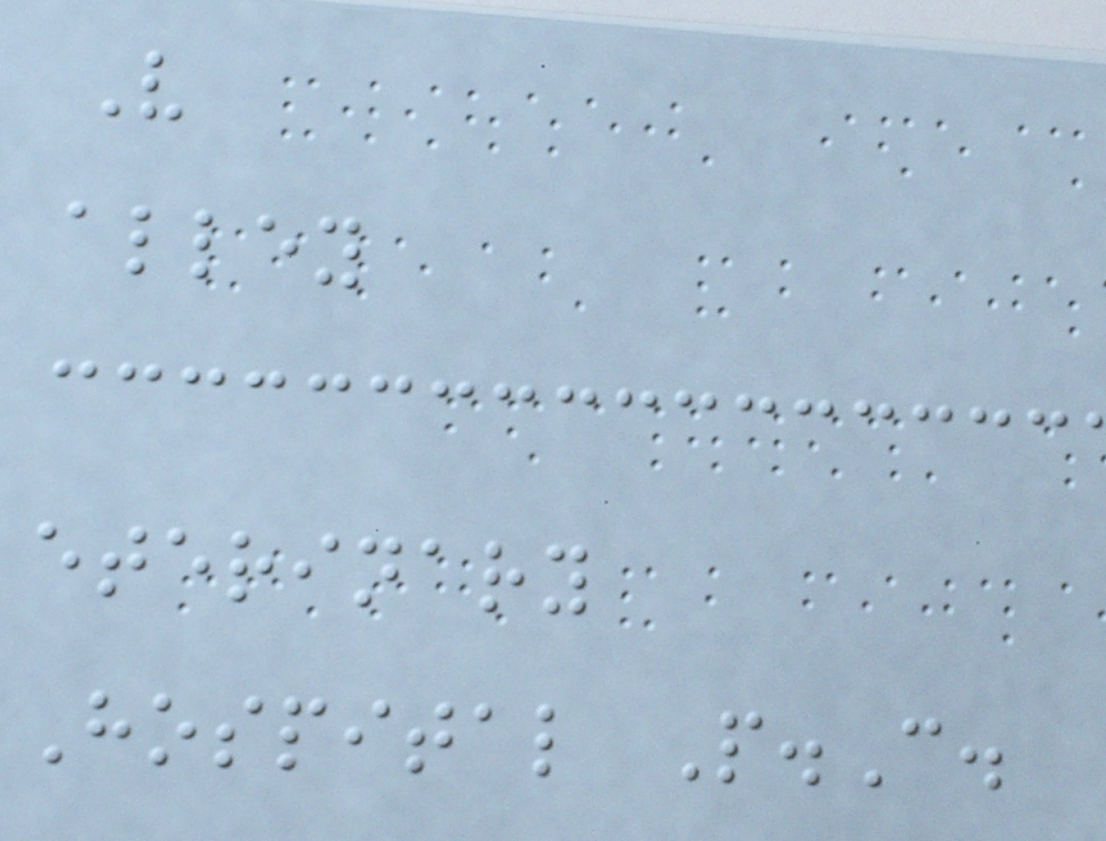V
alley
eterinary
Hospital P.C.
